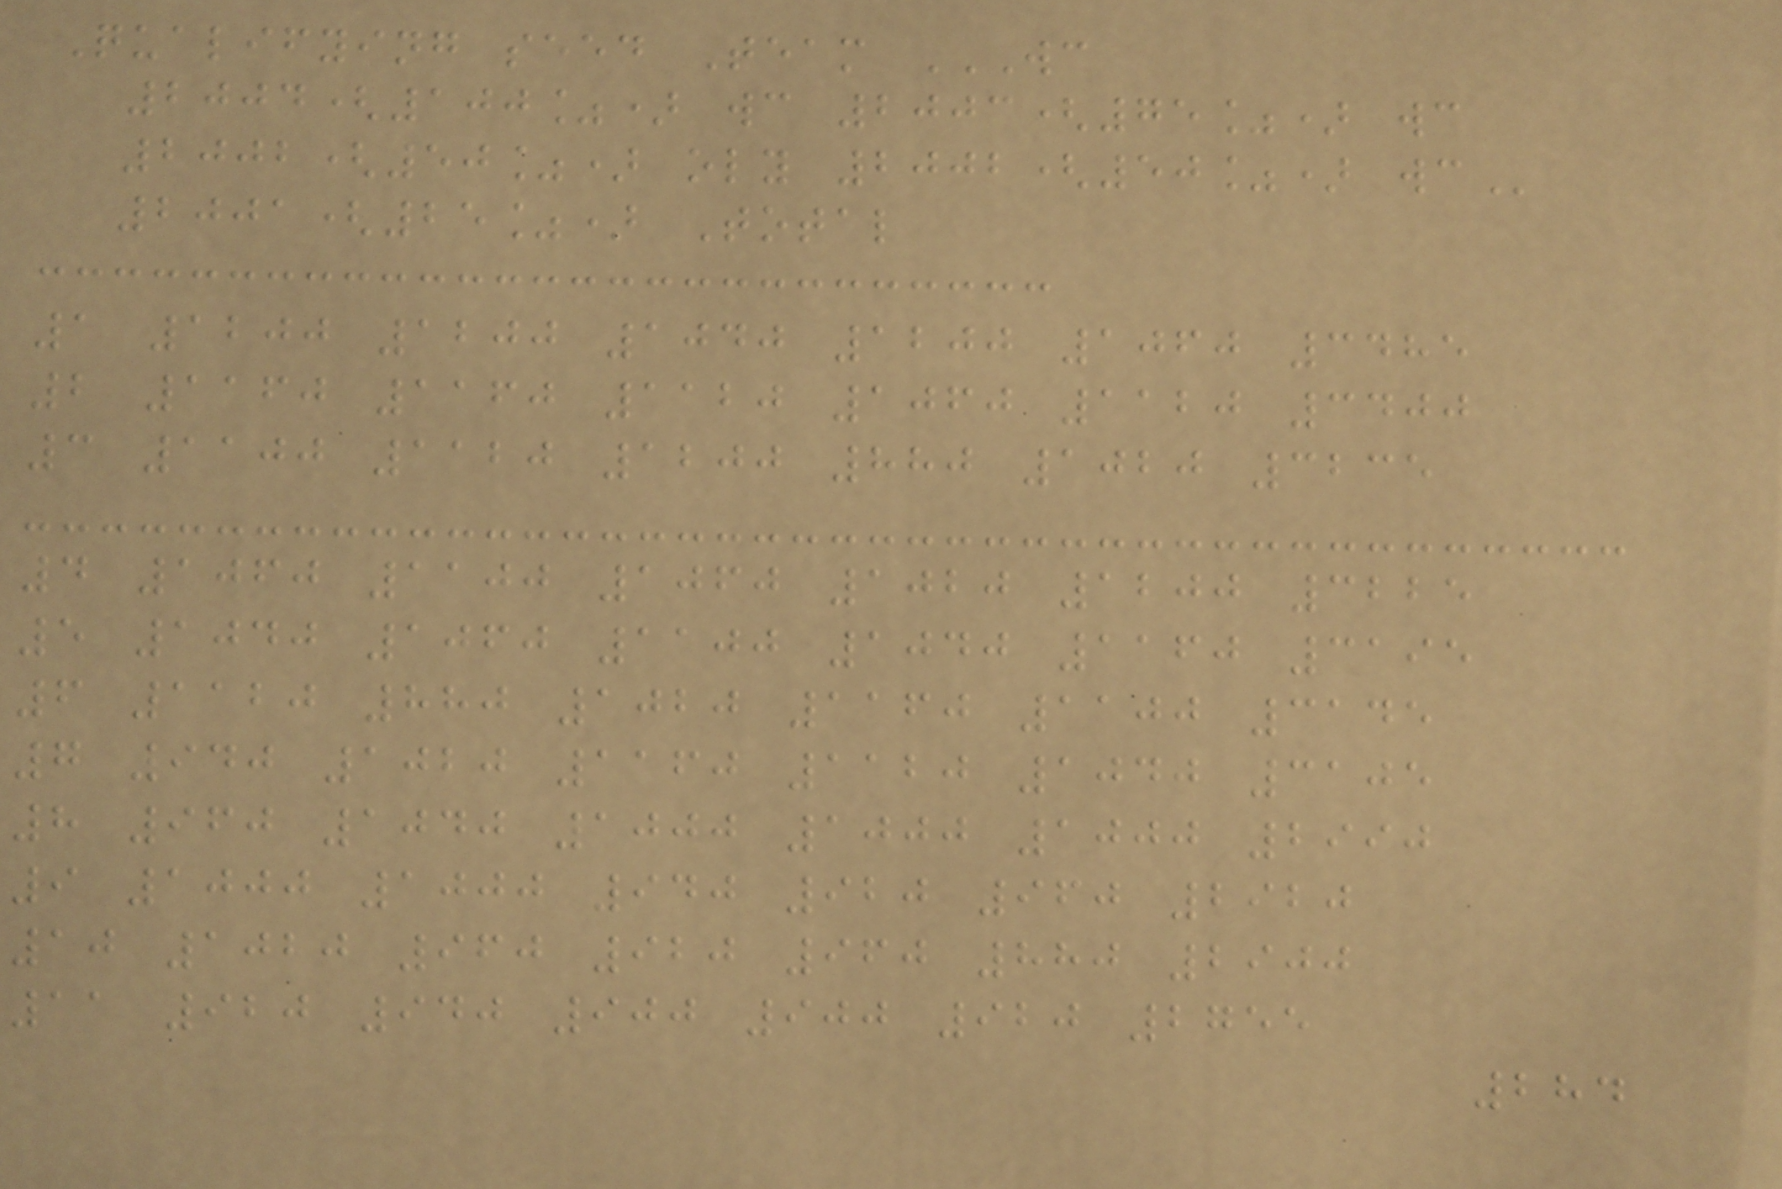Qualifying seed Team WC
2004(100%) WC 2003(75%) WC
2002(50%) OLY 2002(50%) WC
2001(25%) Total
1 1200 1200 1040 1200 1060 3485
2 1160 1160 1120 1060 1120 3400
3 1100 1120 1200 880 1020 3235
4 1060 1100 1060 1020 1200 3225
5 1040 1060 1100 1040 1160 3195
6 1120 880 1020 1160 1100 3145
7 940 1020 1160 1120 1040 3105
8 960 1040 1000 1000 1000 2990
9 1000 1000 940 920 960 2920
10 1020 960 920 960 880 2900
11 920 940 900 900 920 2755
284
